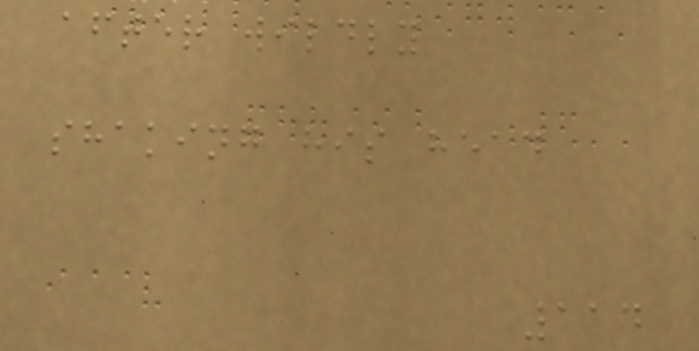after wildly
shaking his head
114
